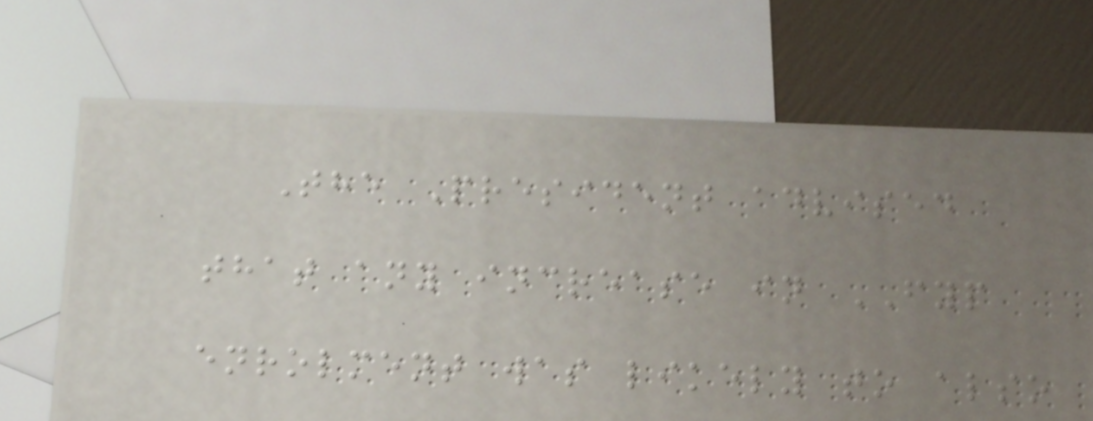The President advised
that any increase in FYP
enrolment was likely to also
